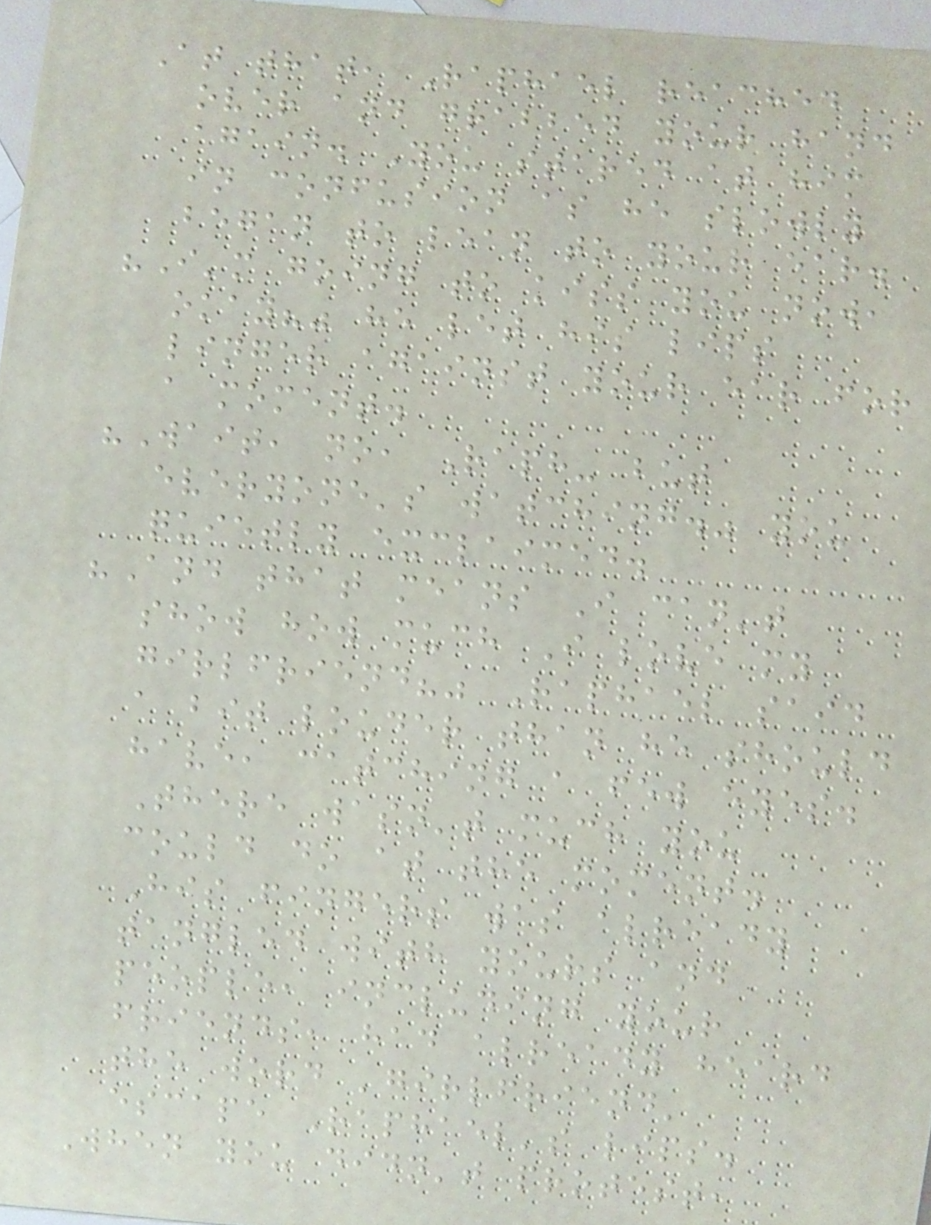At that, Raphael reached
over and grabbed your hand
again. You stared at him
in confusion as he slowly
began to lean to your ear.
"I'm going to kiss you now,
okay?" he let his lips
linger against your ear for
a moment.
"Wait, no, Raph- but
everyone's watching." you
quietly exclaimed.
"And that means I can't
show how much I love my
girlfriend?" Raphael said
a bit louder than he should
have, catching a few eyes.
There wasn't much you
could do at the moment.
His fingers was already
tangled with yours and
people, including your
friends, had already heard
the word 'girlfriend'
escape Raphael's lips.
When you didn't protest,
